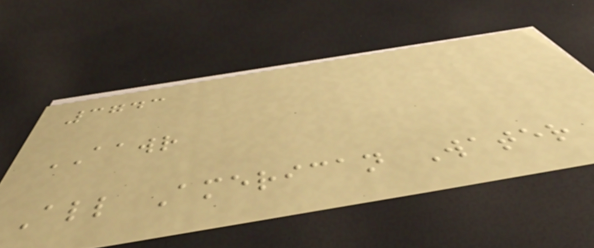3743
AAWR
All American Water
